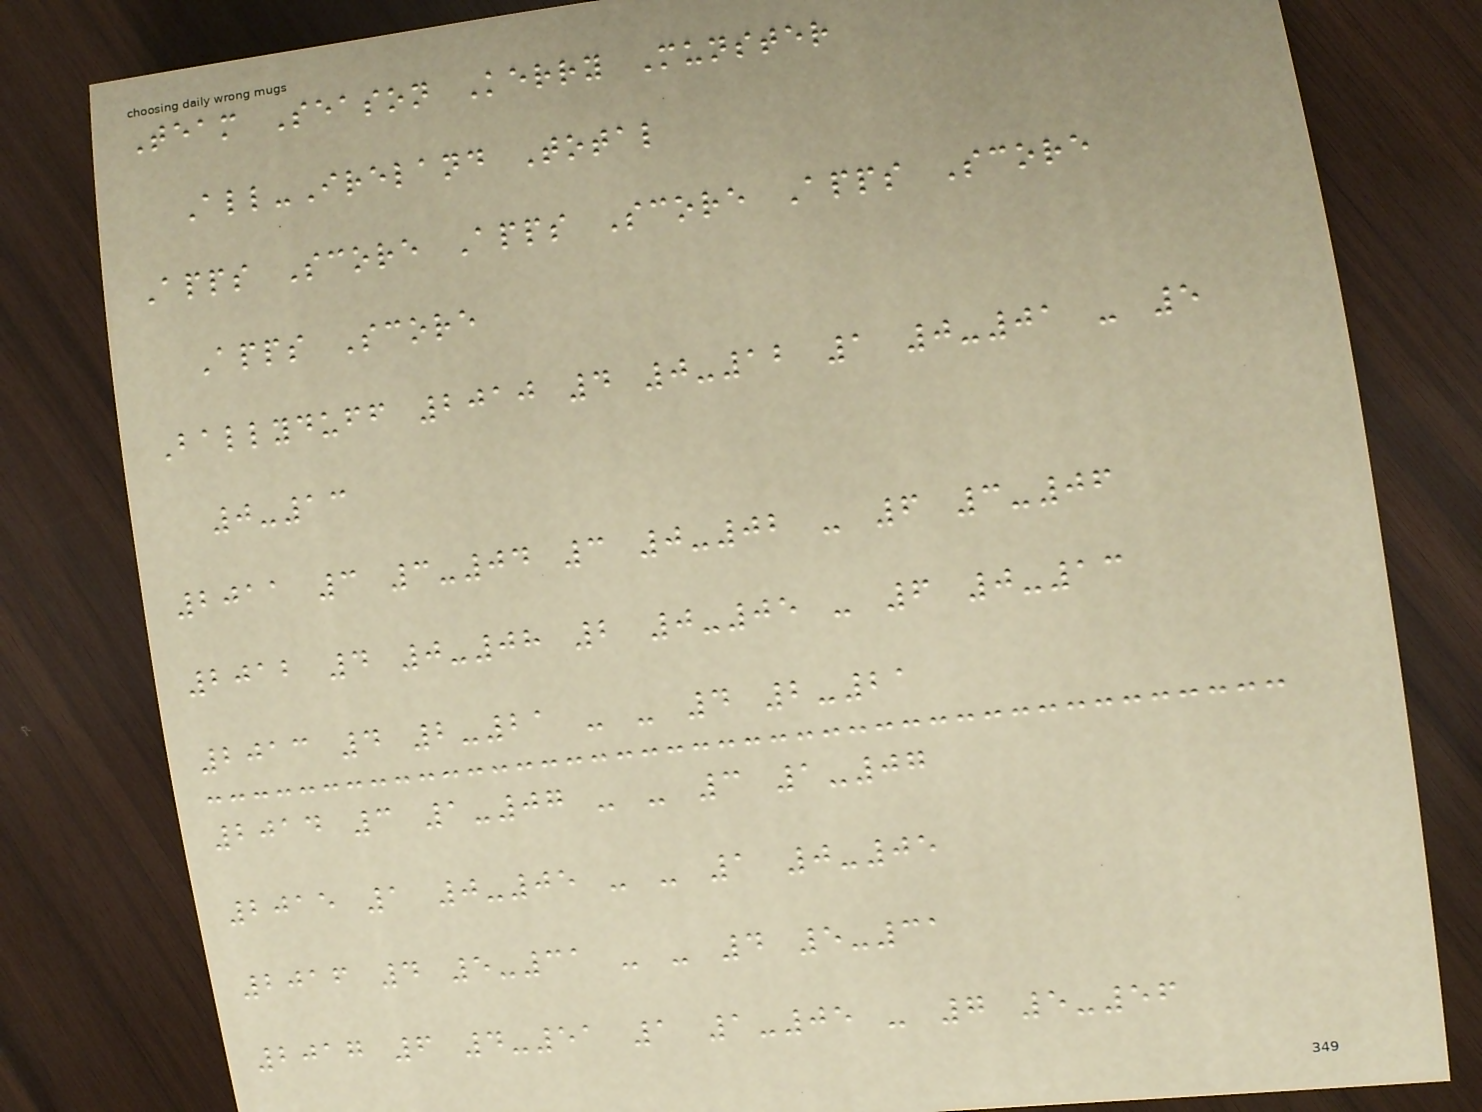Team Season Kerry Munster
All-Ireland Total
Apps Score Apps Score Apps Score
Apps Score
Ballyduff 2010 4 0-12 1 0-01 - 5
0-13
2011 3 3-04 3 0-02 - 6 3-06
2012 4 0-08 2 0-05 - 6 0-13
2013 4 2-21 - - 4 2-21
2014 3 1-07 - - 3 1-07
2015 1 0-05 - - 1 0-05
2016 4 5-31 - - 4 5-31
2017 6 4-51 1 1-05 - 7 5-56
